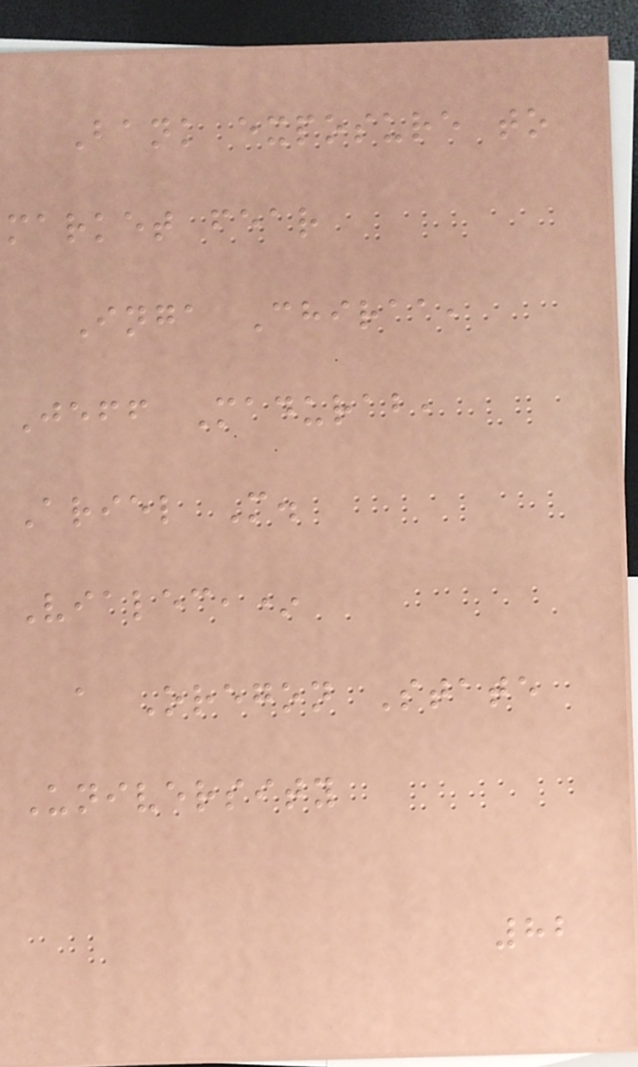Bank exposure to
market fear
Inga Chiraa,
Jeff Madurab,
Ariel M.
Vialec,*
a Oregon State
University
82
